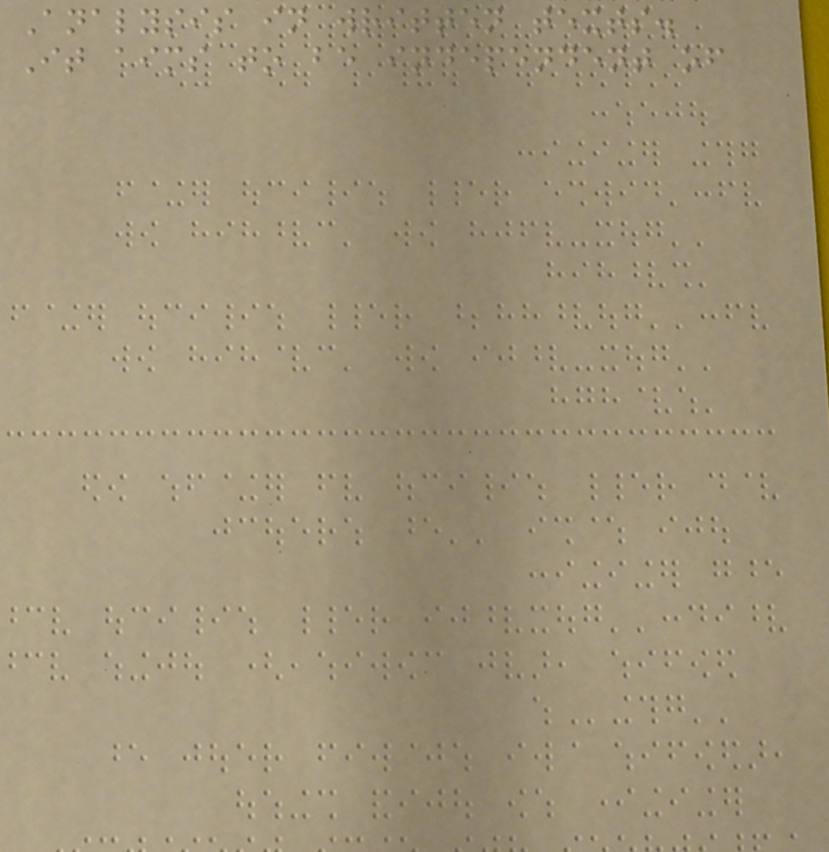Analysis in written texts.
It aims to be independent of
